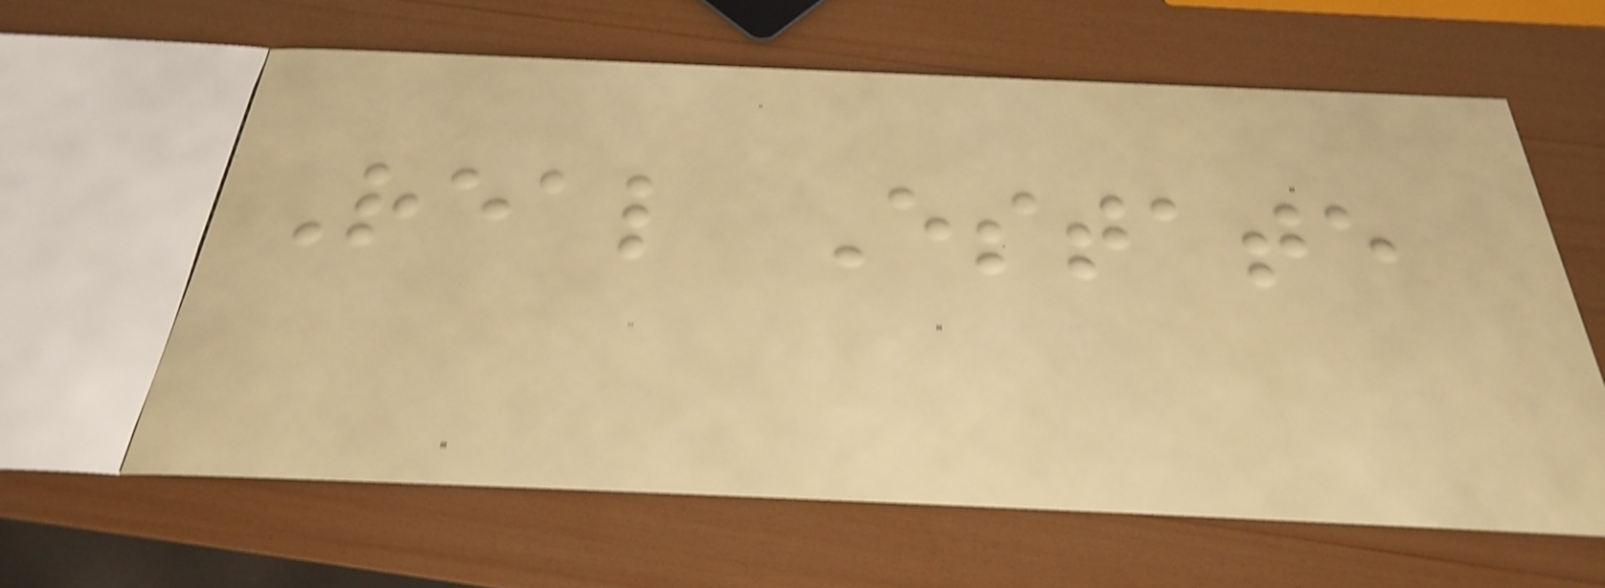Real Estate
